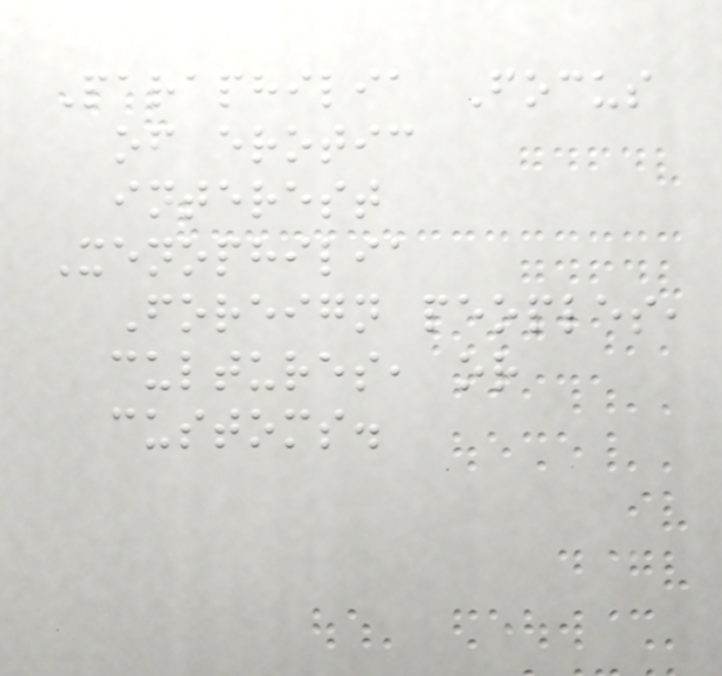Paraphilia Focus
of erotic
interest
Xenophilia
Foreign peoples,
cultures, or
customs.
